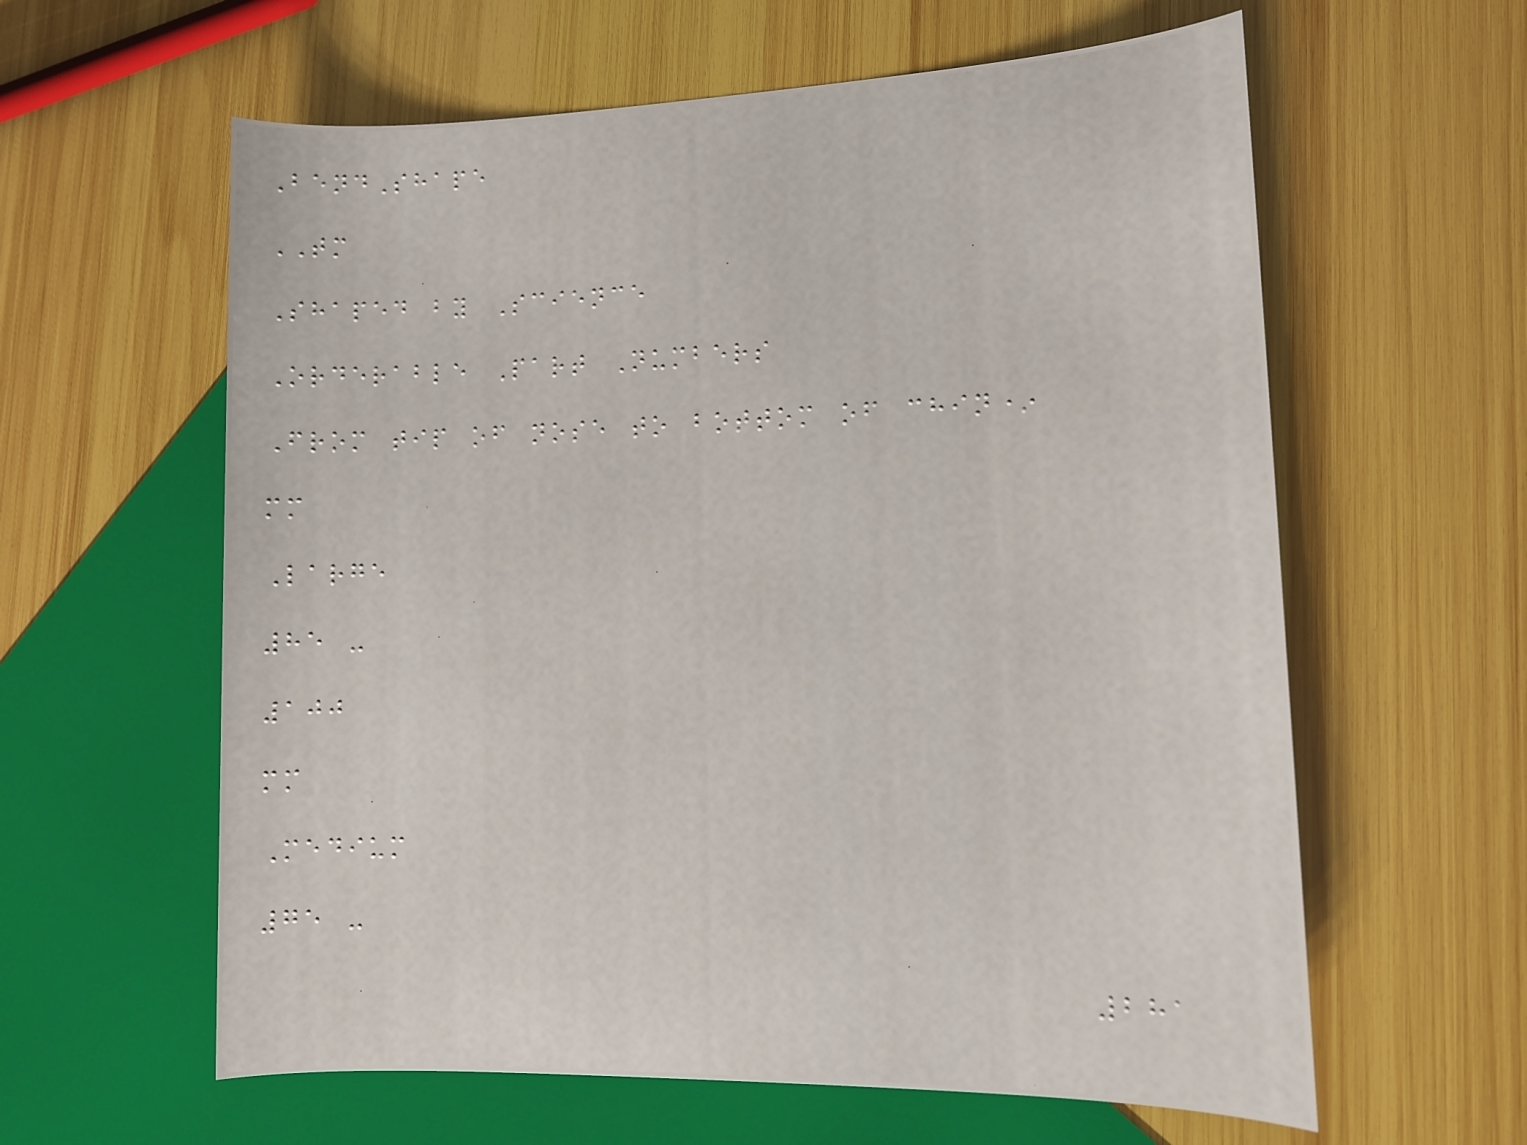BendShape
TM
Shaped by Science
Orderable Part Numbers
From tip of nose to bottom of chin*
mm
Large
85 -
100
mm
Medium
75 -
281
